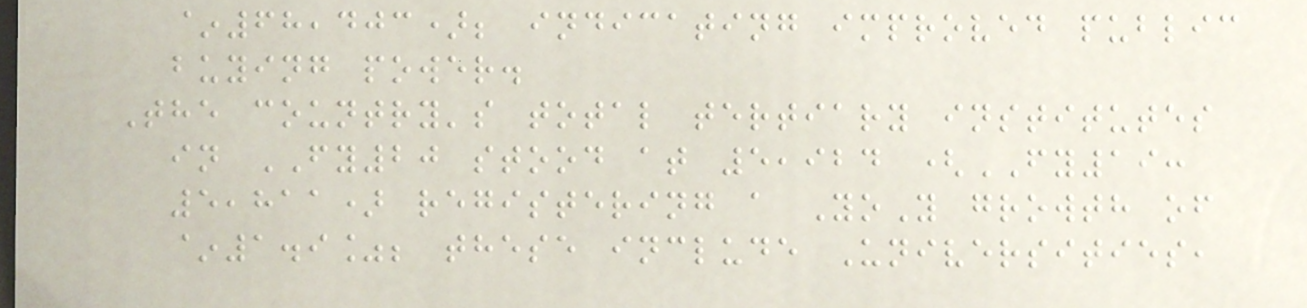~68,403); indicating improved public
buying power.
The country's total tertiary institutes
in FY20 stood at 5,924 (FY19:
5,811) registering a YoY growth of
~1.9%; these include Universities,
